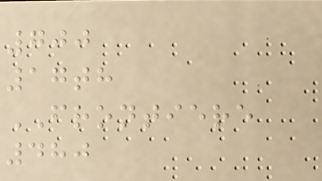700
17th
FRONTIERE
480
